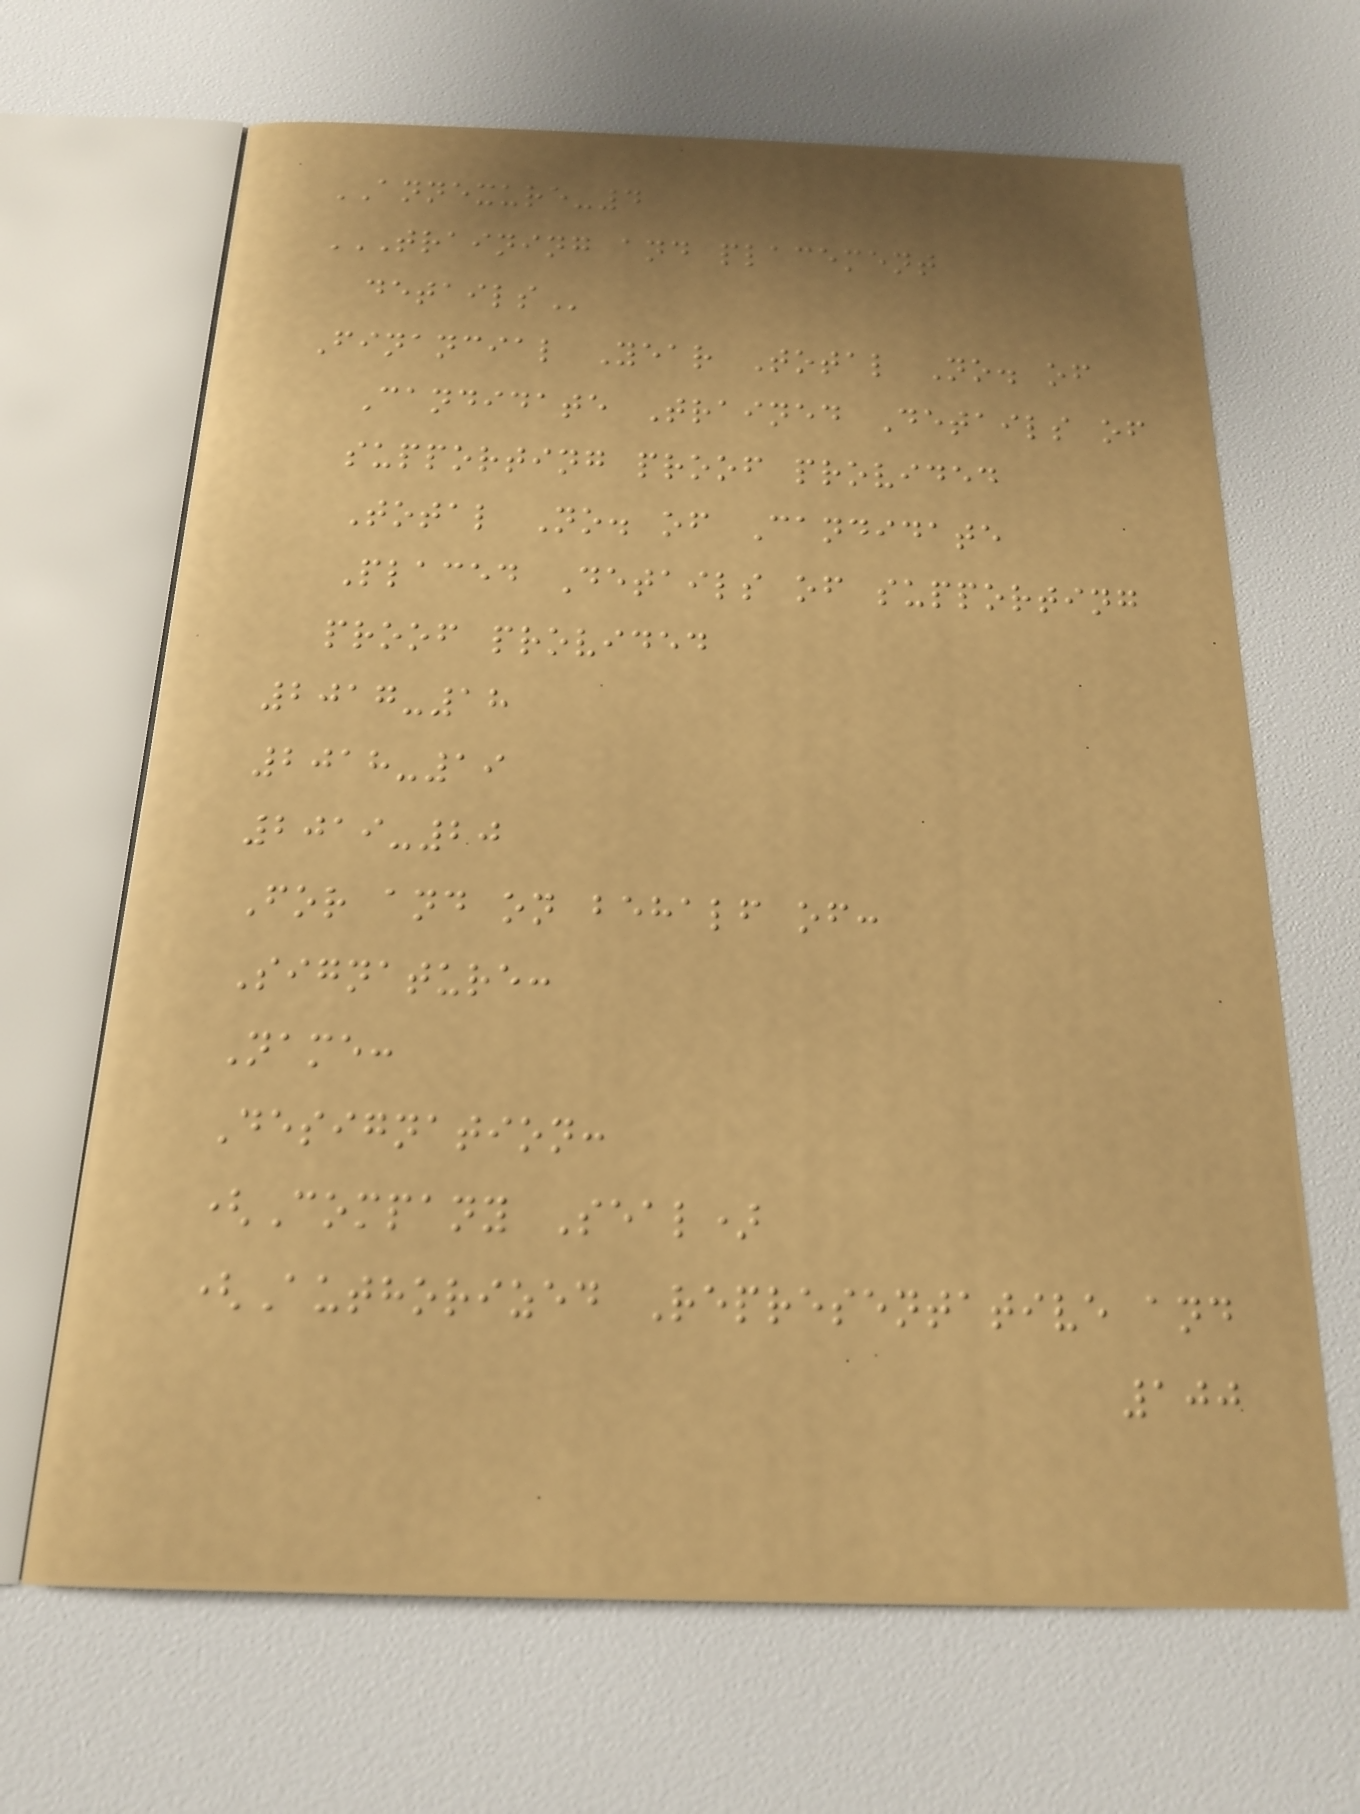ANNEXURE-4
TRAINING AND PLACEMENT
DETAILS
Financial Year Total No. of
Candidate Trained Details of
supporting proof provided
Total No. of Candidate
Placed Details of supporting
proof provided
2017-18
2018-19
2019-20
For and on behalf of:
Signature:
Name:
Designation:
(Company Seal)
(Authorized Representative and
100
